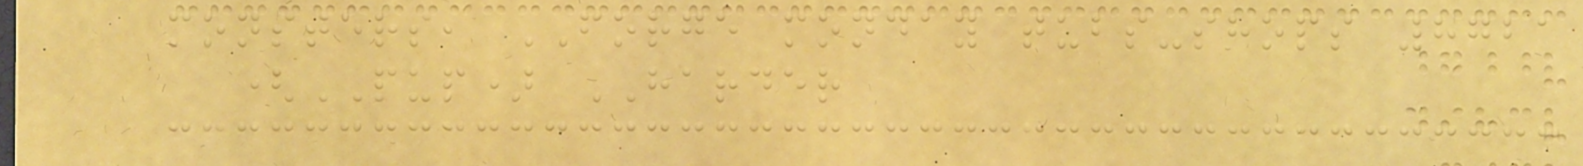monsters, FORGE monday tubs-shops 8721
(PUP) HARDER
